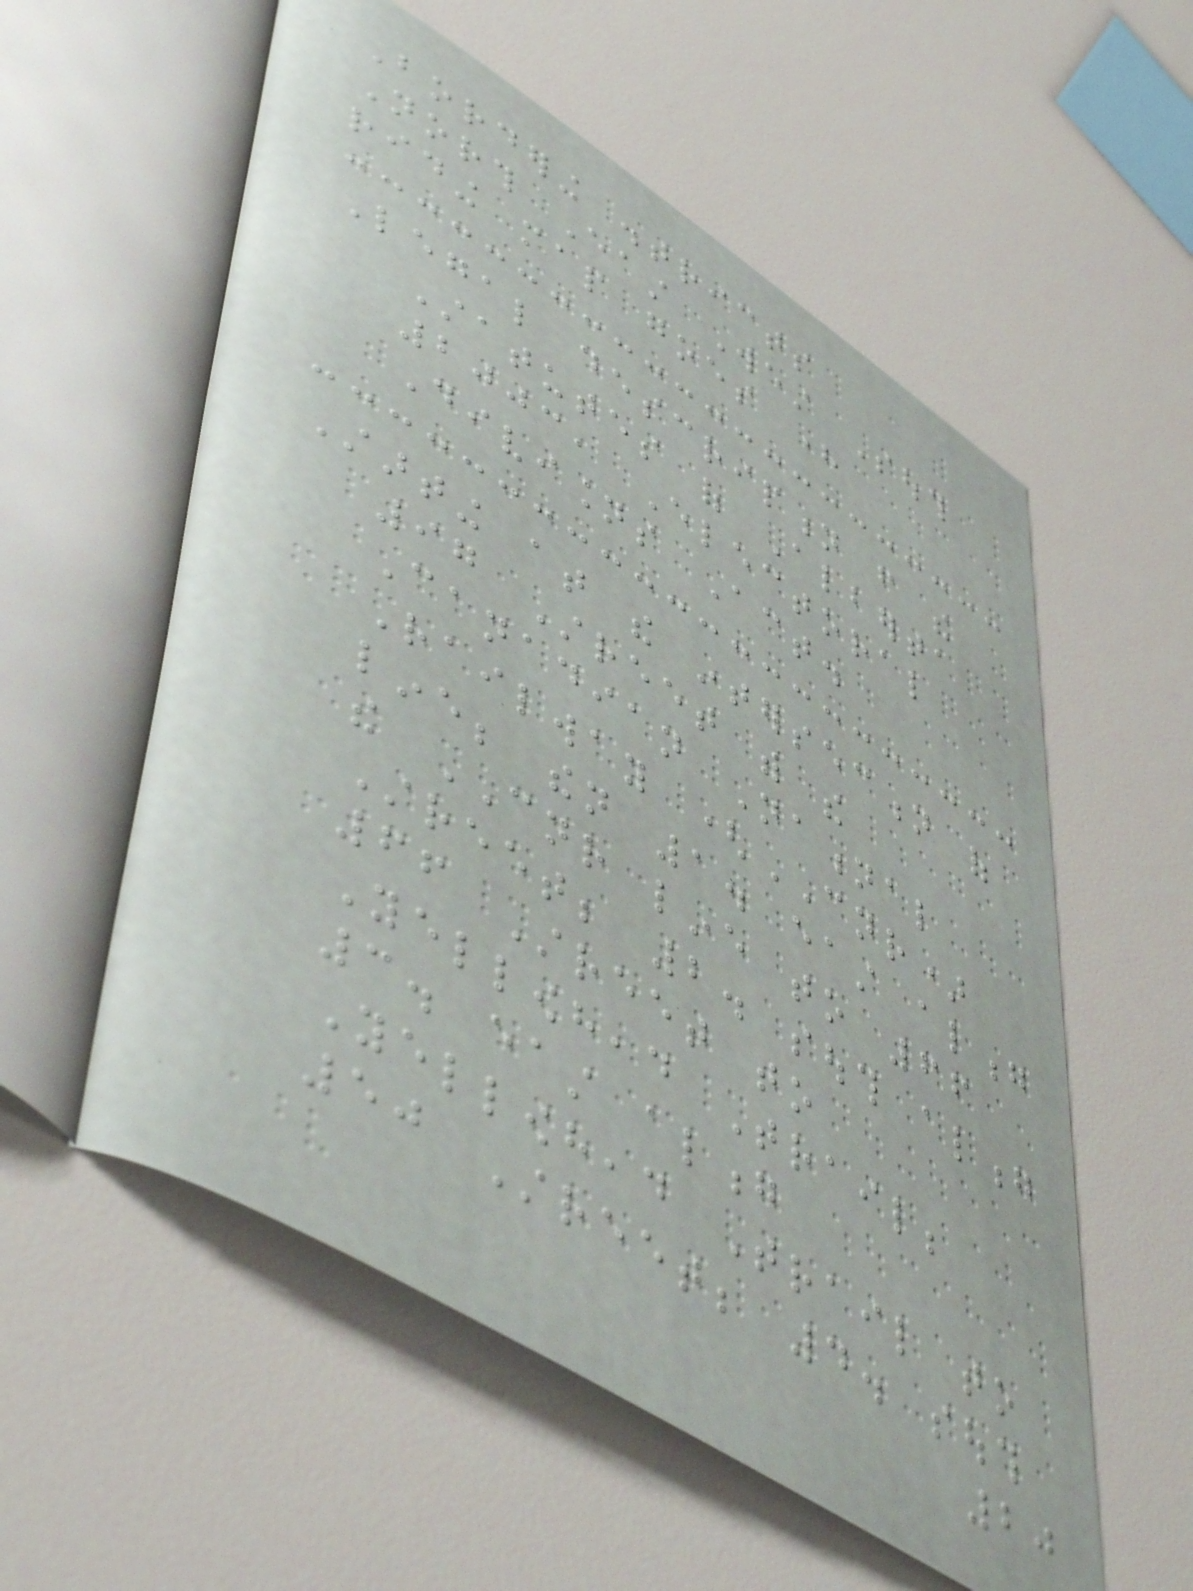Bordering districts
North East West South
riding map goes here
Legal description from the
Statutes of Alberta
2003, Electoral
Divisions Act.
Starting at the intersection of
97 Street with the
Canadian National
Railway (CNR)
line; then 1. east along
the CNR line to 66
Street; 2. south along
66 Street to
Yellowhead Trail;
3. east along
Yellowhead Trail to
50 Street; 4. south
20
